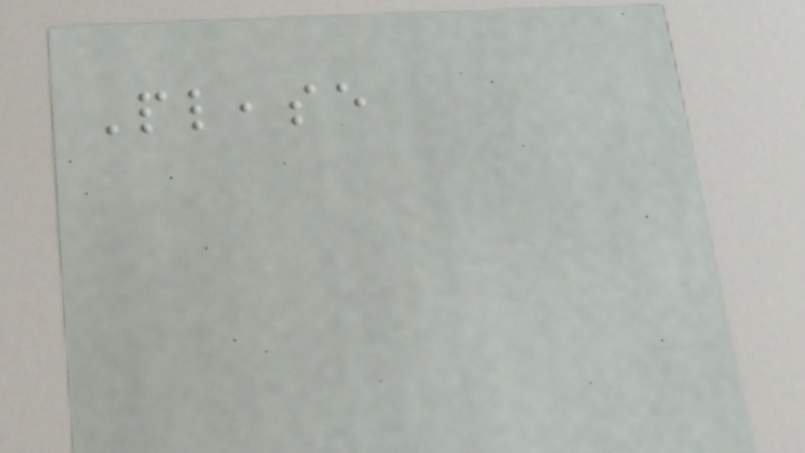Please
